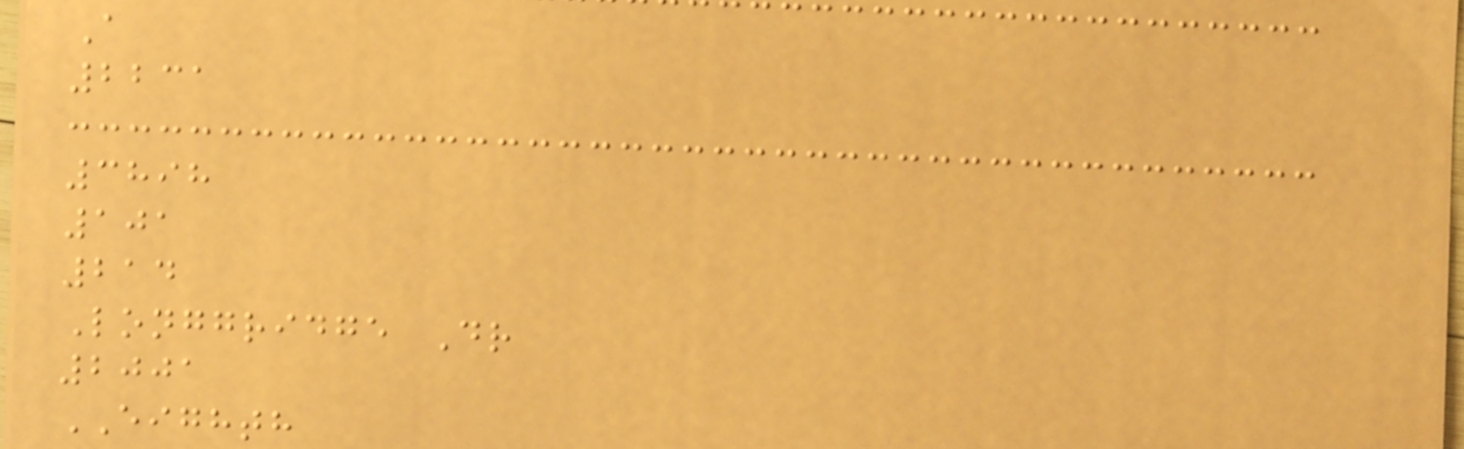A
2231
3898
101
214
Longgridge Dr
2001
EIGHTH
